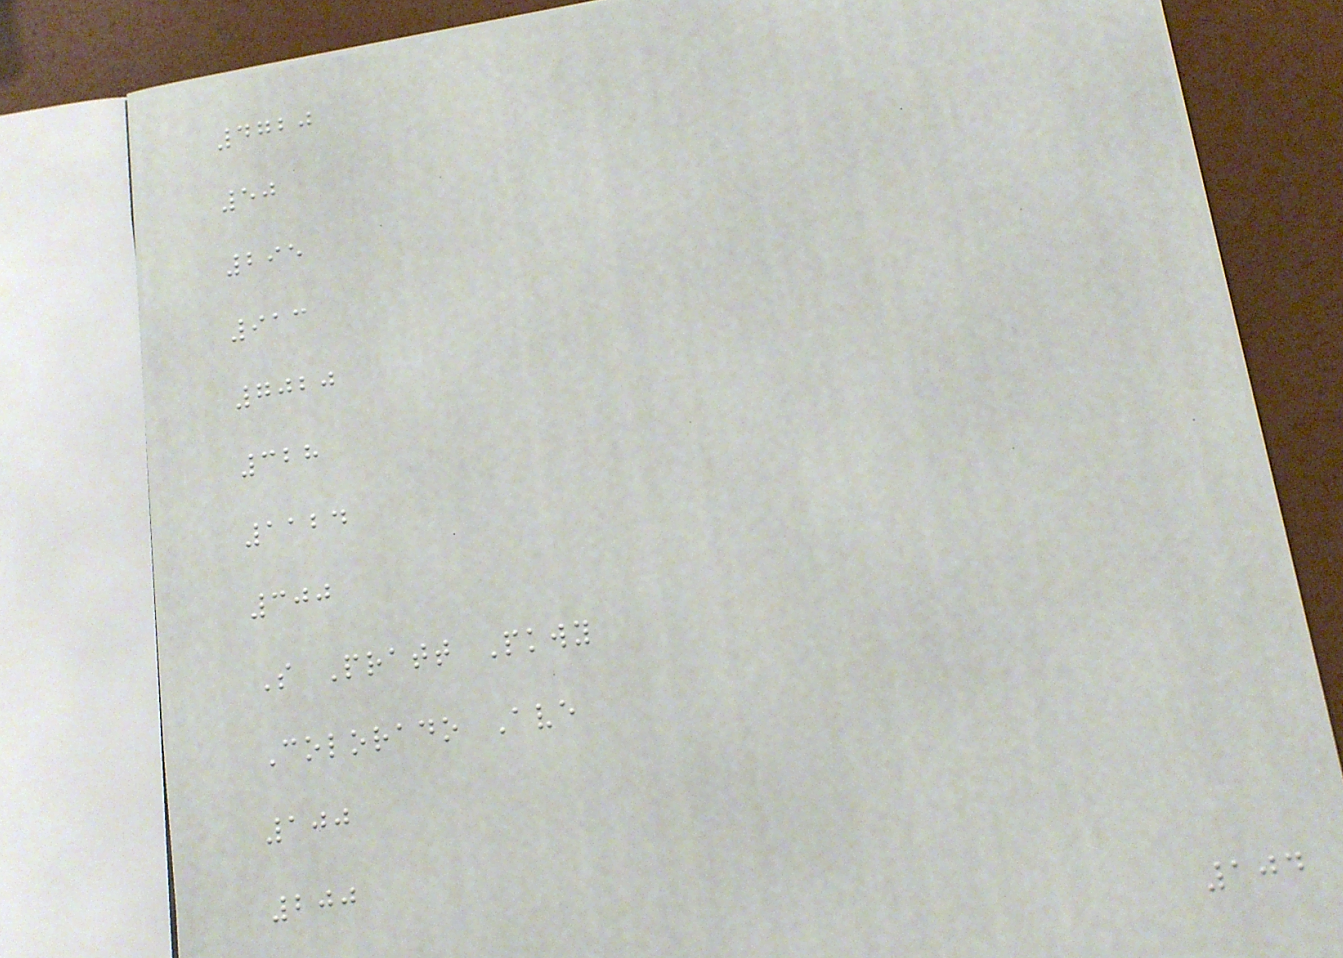4720
50
295
913
7020
328
1124
300
S Pratt Pkwy
Colorado Ave
100
200
104
